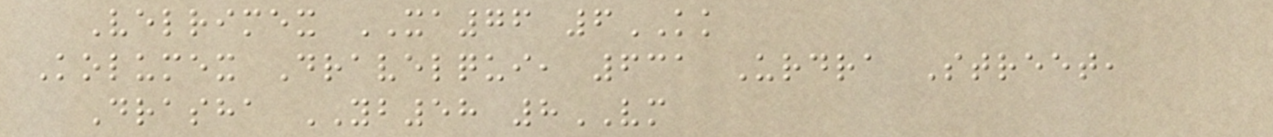Velrimex XA76 6KK
Kolumex Dravelqui, 631 Urdra Street,
Drasha YB58 8VM
